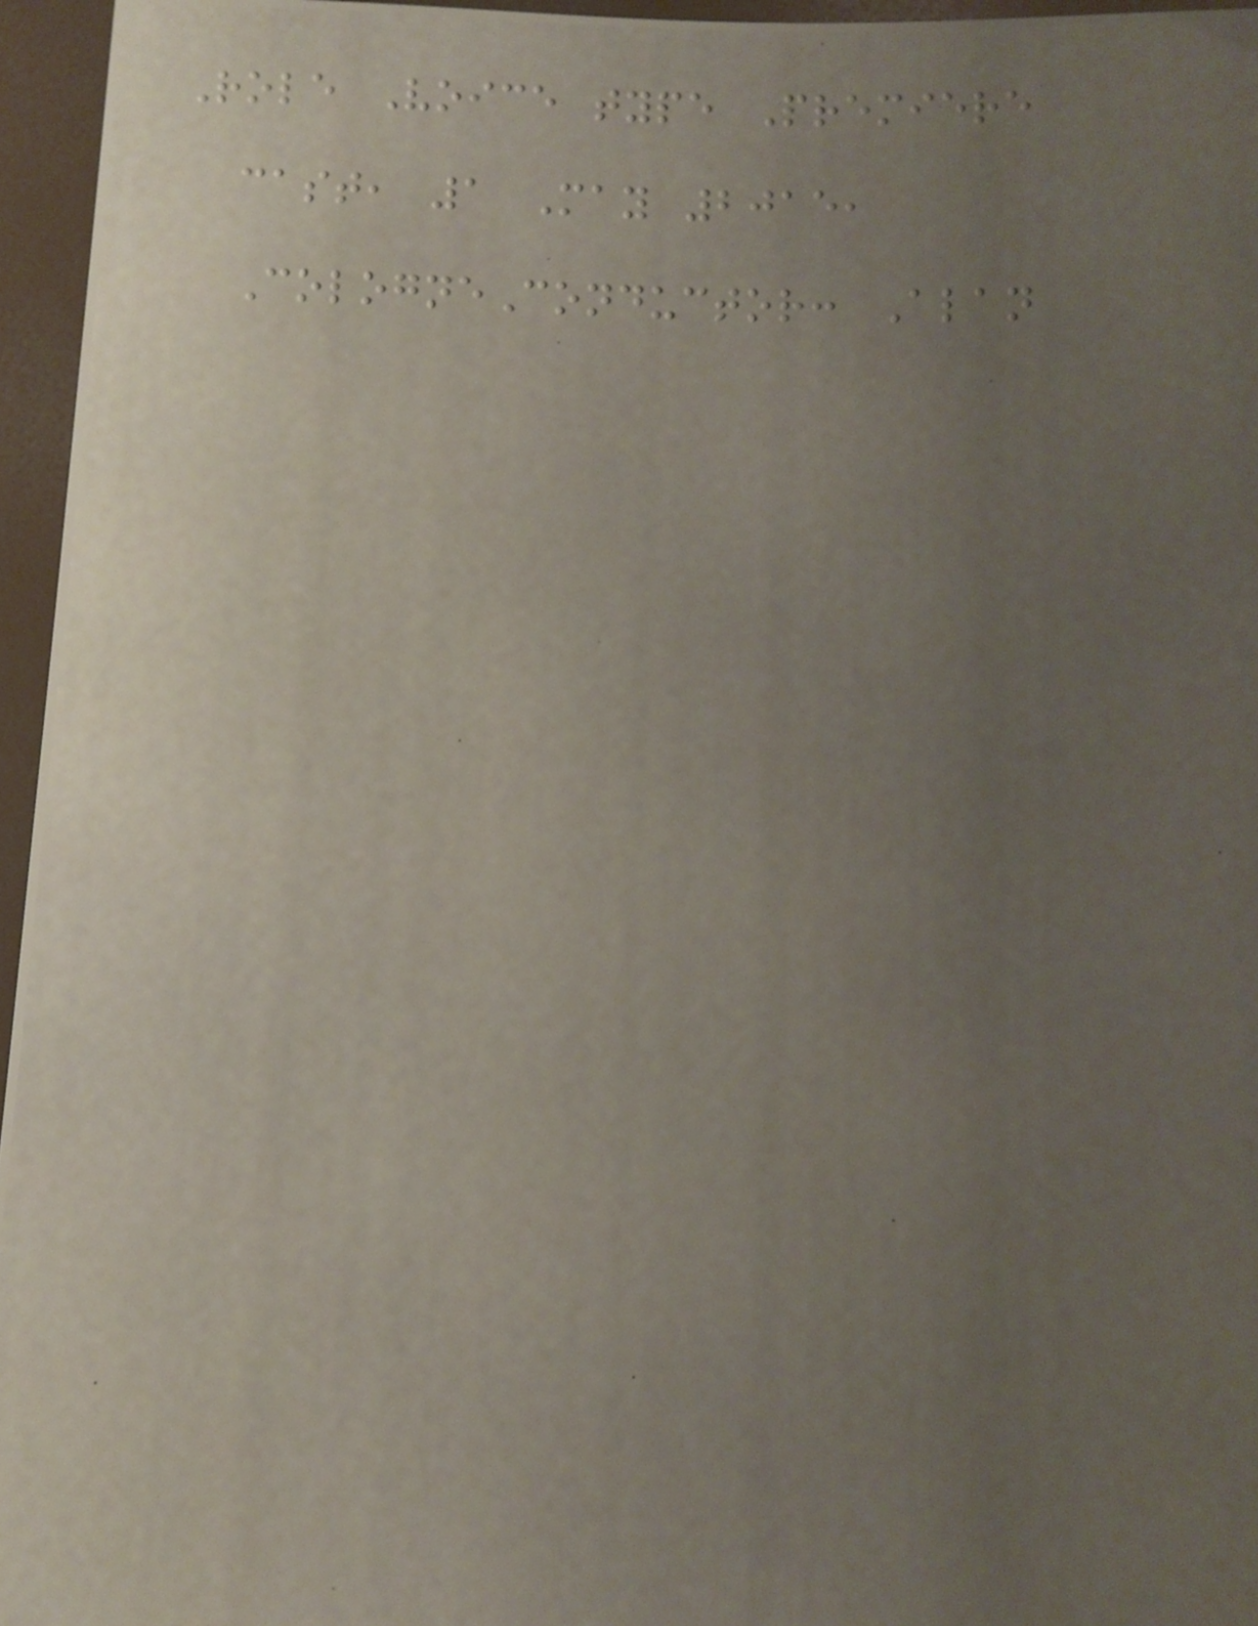Role Voice type Premiere
cast, 1 May 2015,
CologneConductor: Alan
